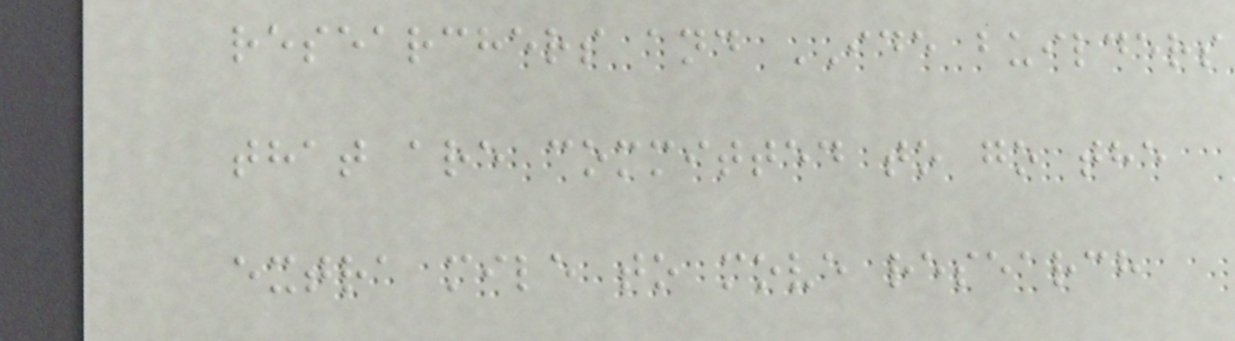researchers and IDE builders
that are committed to go the
extra mile to move research
